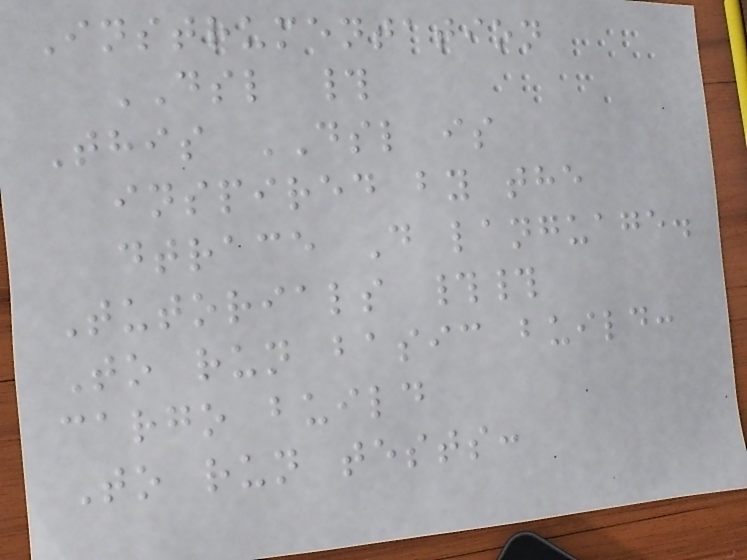Instrumentation
DSL #
This DSL is
inspired by the
dtrace D language.
Tutorials ##
To run basic build:
cargo build
To run tests:
